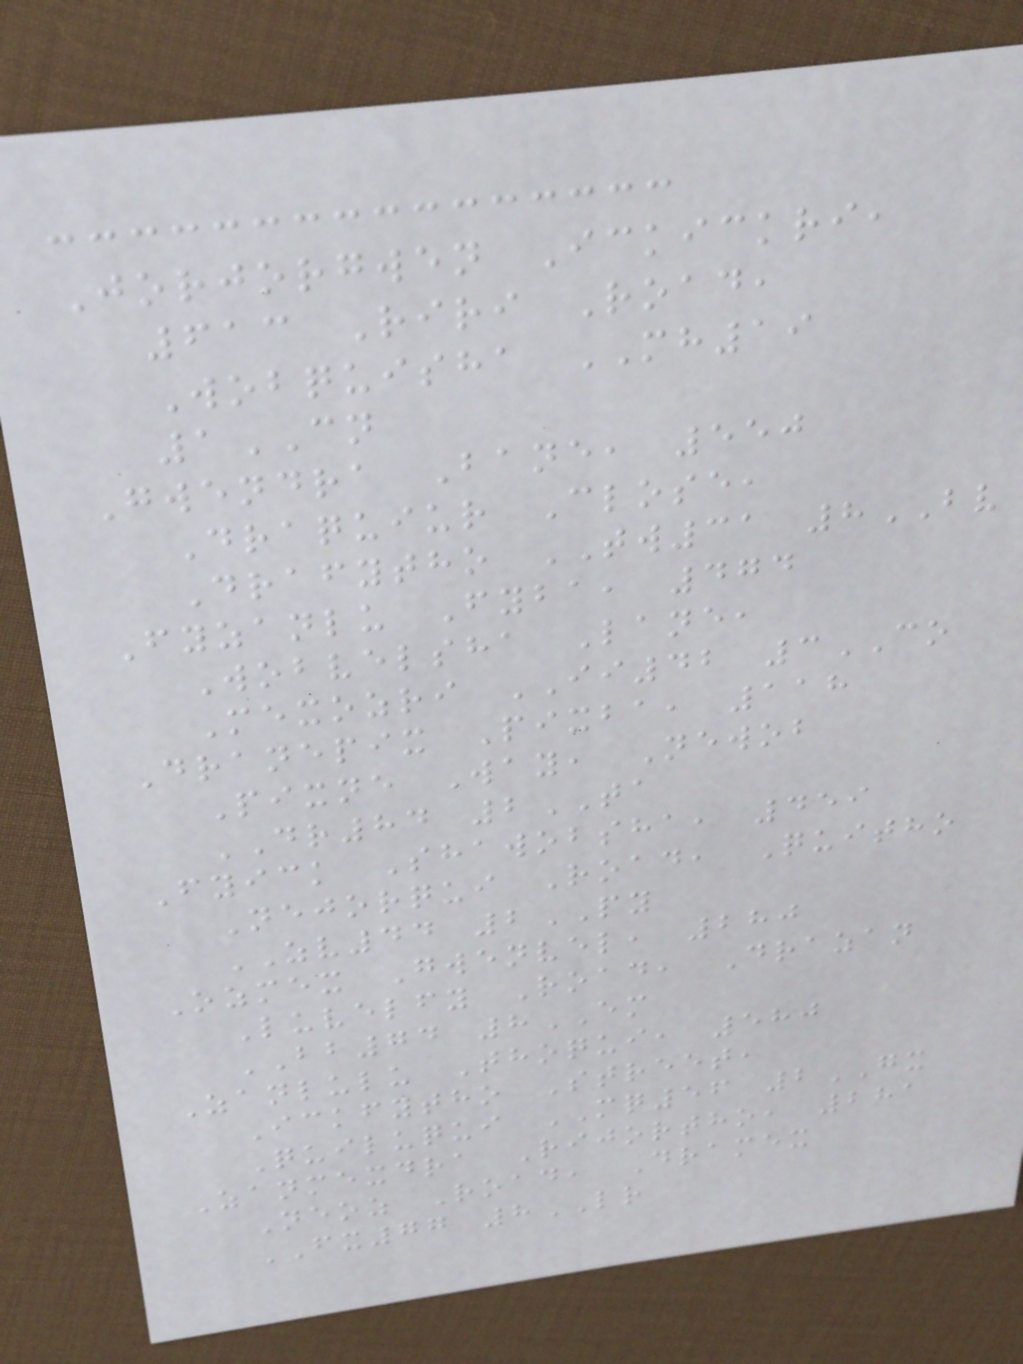Jorjorgwen Ickickri,
613 Riri Road,
Wobquisha MH19
1CN
Gwendra Bane, 550
Draquiur Close,
Drafytho TW31 8BV
Fyzanlu Fyba, 474
Wobvelsha Lane,
Mexozri II42 3CO
Dranepix Pixba, 118
Pixne Way, Newob
DR84 2TA
Fyick Shawobsha, 459
Nejorqui Road, Quitho
ZV44 2PY
Ozmex Gwenvel, 280
Luvelfy Road, Drazan
BB74 8EM
Zanlulu Thoqui, 580
Ickfytho Street,
Quiluqui MQ56 2GX
Zanmexdra Rijortho, 281
Neoz Road, Dramex
FX77 8LR
